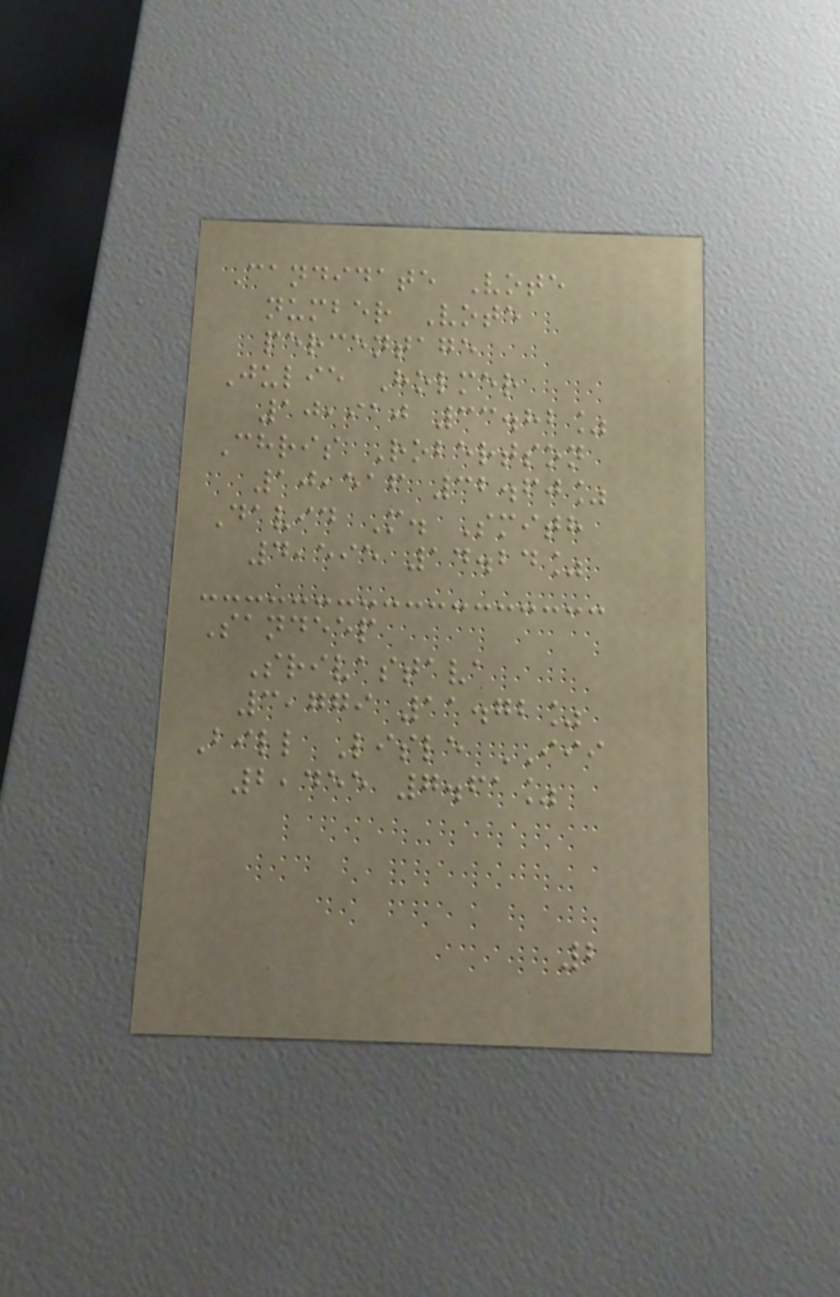Candidate Vote
number Vote
percentage
Julie Holmer
10,910 33.82%
Chris Robertson
10,516 32.60%
David M. Smith
4,595 14.24%
Sandeep
Srivastava
3,779 11.72%
Bill Lisle III
2,455 7.61%
2
